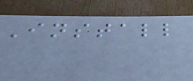Install
